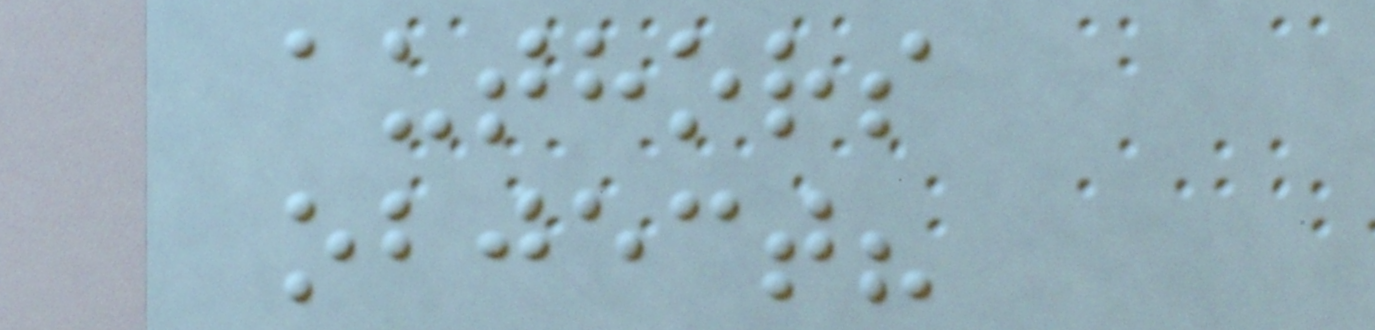authors
object?
